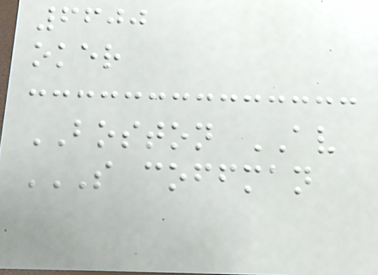6600
oker
BOSTON AV
S COFFMAN
